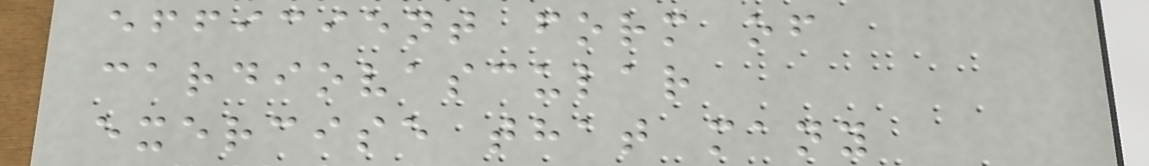efficient form of
cardiovascular
exercise that many
